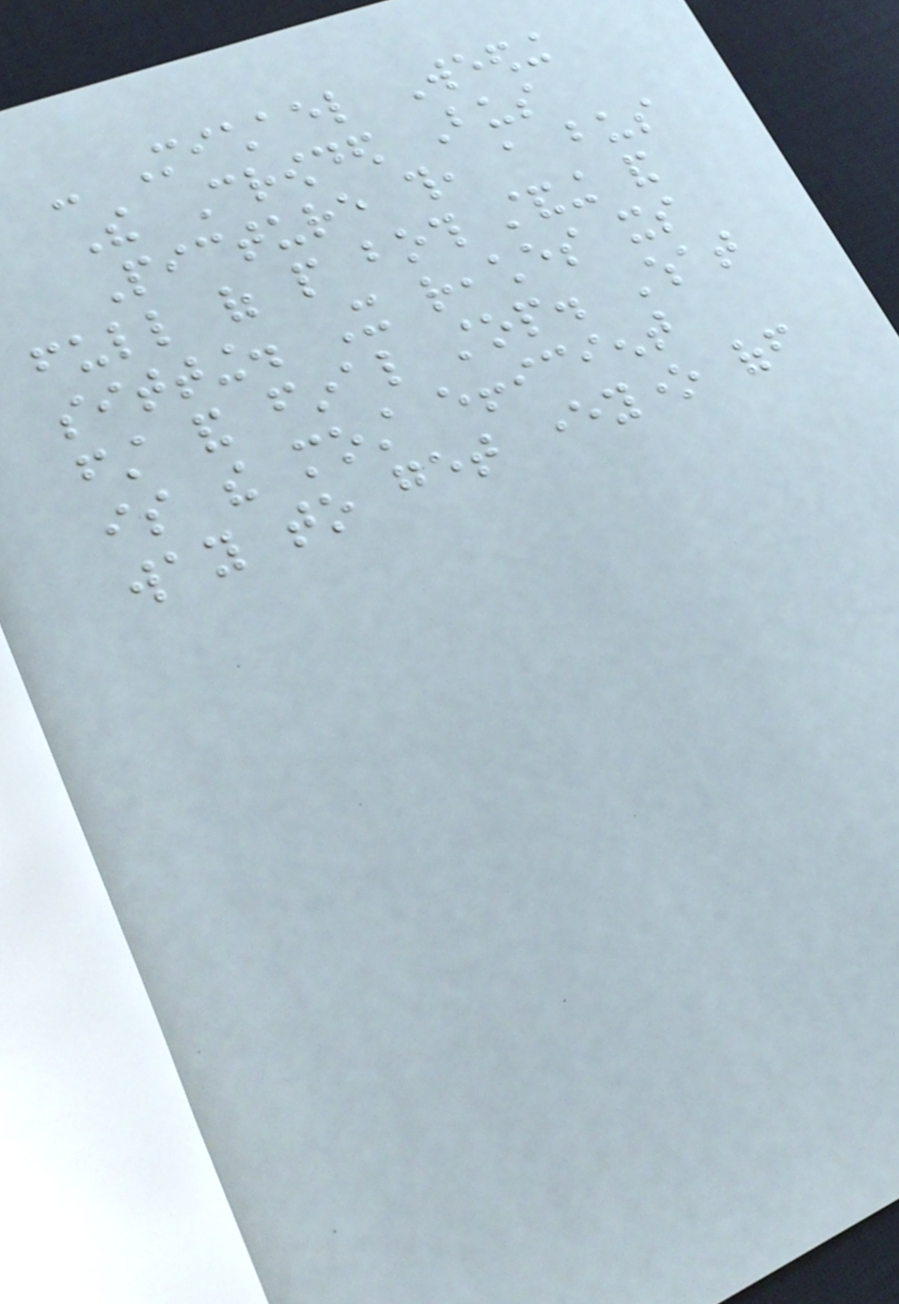- Michael Weeding
The Crowded Bus
Picture this, a bus
full of people both standing and
sitting. It reaches its
first and final stop. What
is the most efficient
way to get everyone off
